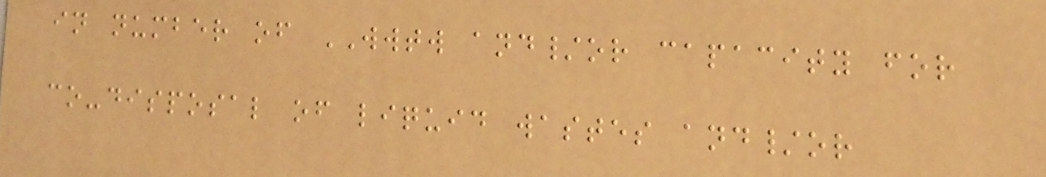in number of WWTW and/or capacity for
co-disposal of liquid wastes and/or
